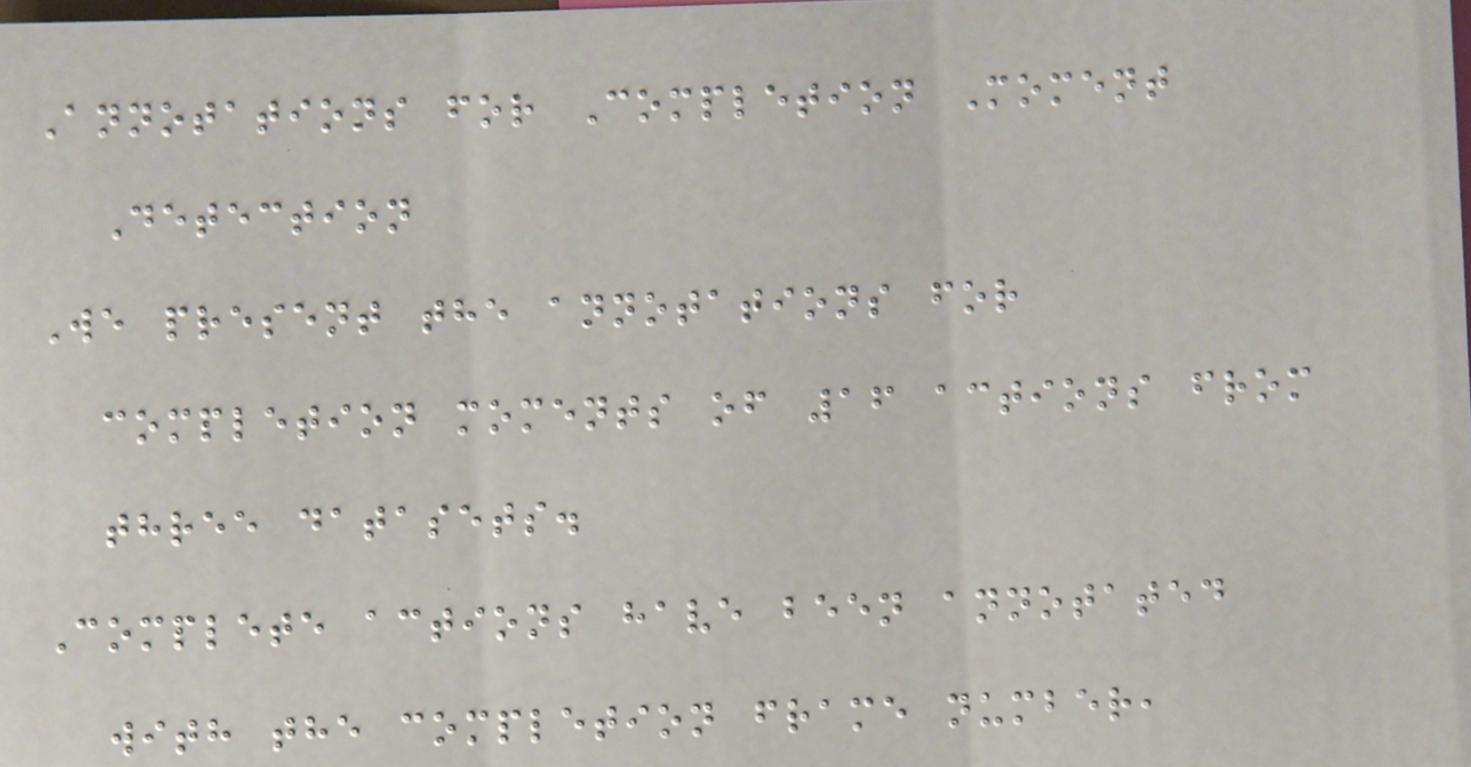Annotations for Completion Moment
Detection
We present the annotations for
completion moments of 16 actions from
three datasets.
Complete actions have been annotated
with the completion frame number,
